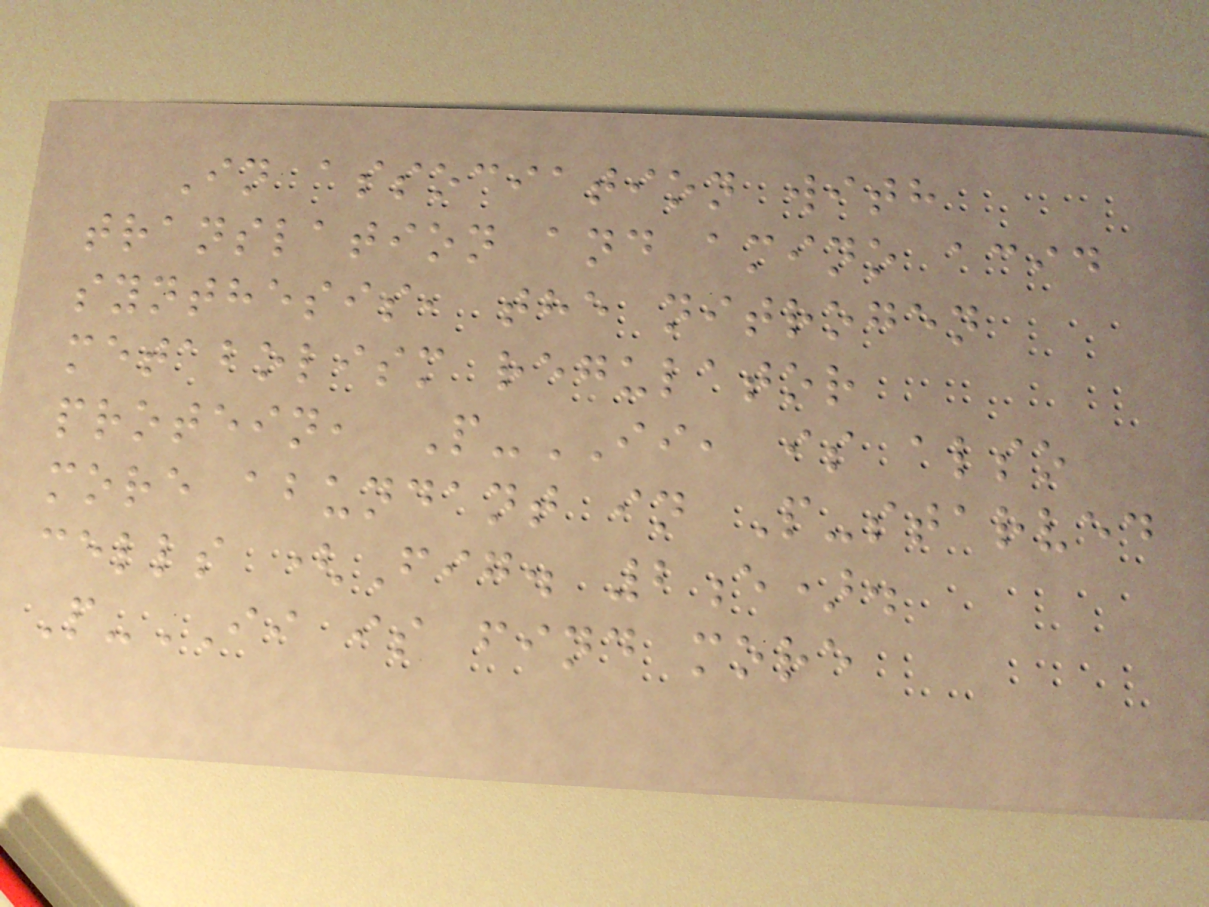In association with
translation and amino acid
synthesis, the nitrogen
metabolism regulator
protein, P-II, is also
more abundant in P-starved
cells (Fig. 2e).
P-II is find more
